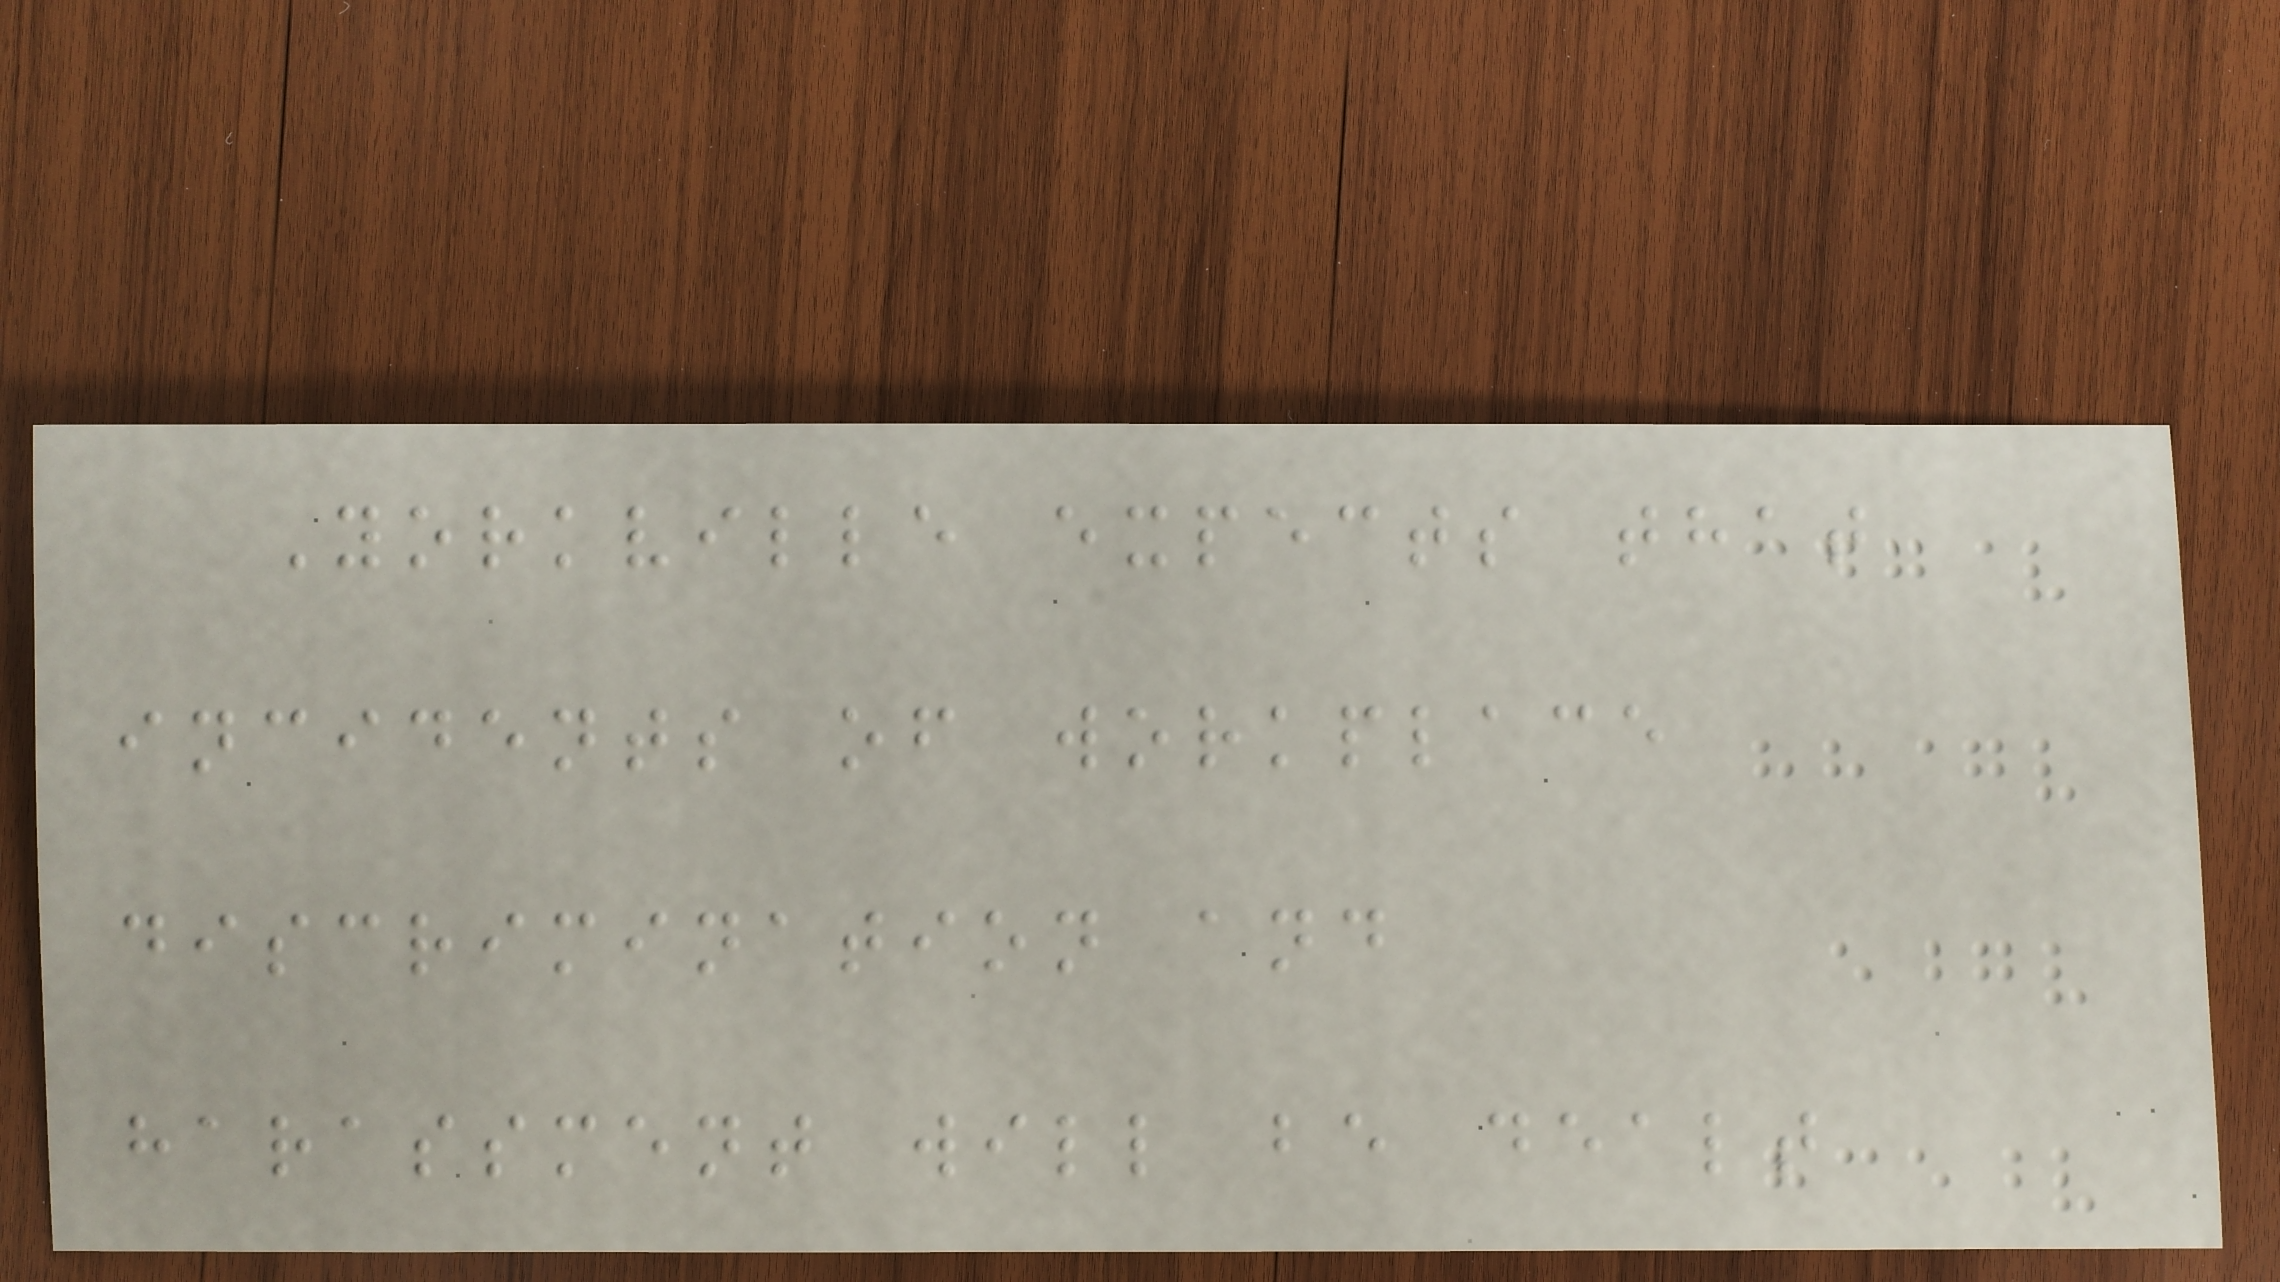Yorkville expects that
incidents of workplace
discrimination and
harassment will be dealt
